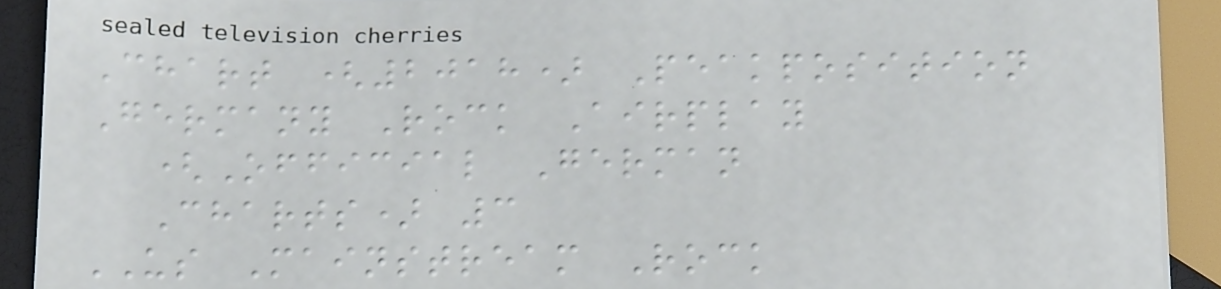Chart (2018) Peakposition
Germany Rock Airplay
(Official German
Charts) 3
US Mainstream Rock
